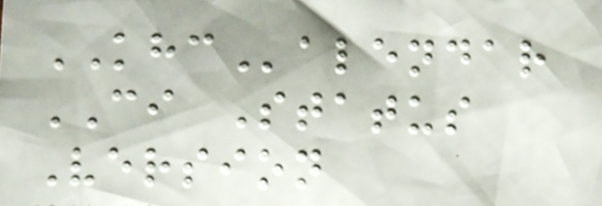KHCalendar
CI Status
Version
